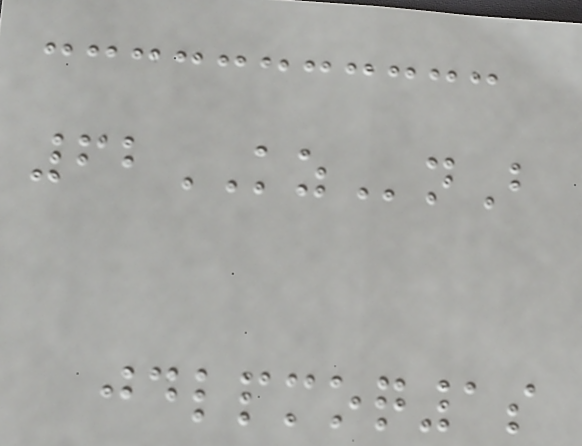62KZnB
jdlpmoq1s
